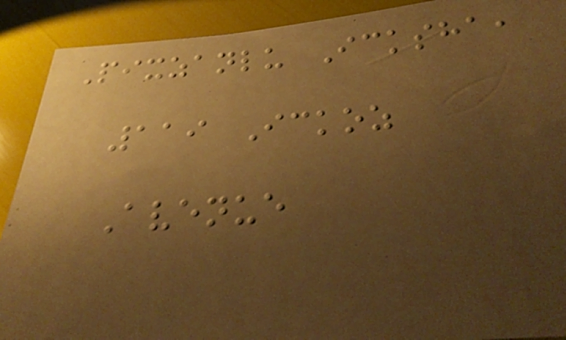Pixzanlu Icksha,
119 Ickoz
Avenue
